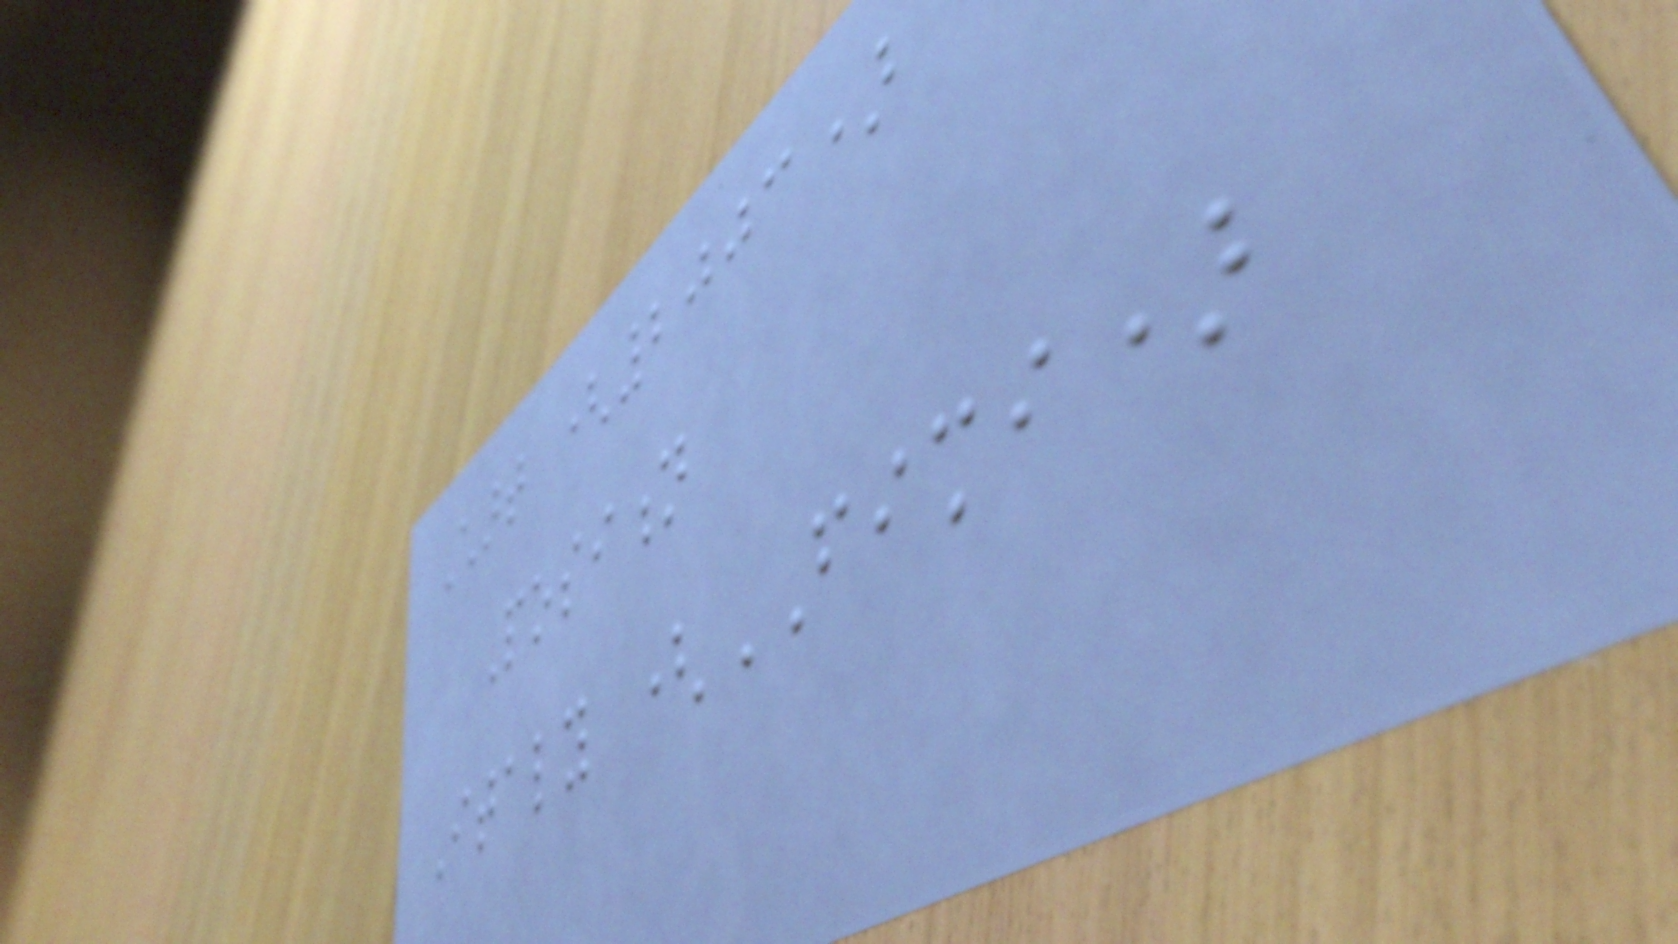Chart (2003)
Position
Italy (FIMI)
